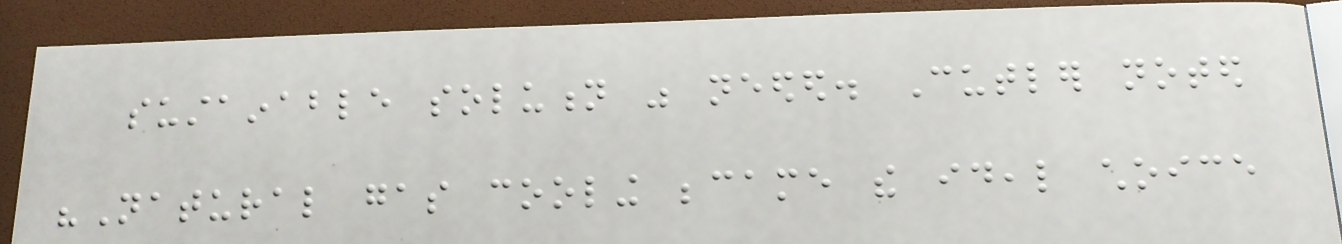sustainable solution was needed. Cutler noted
"Natural gas cooling became the ideal choice
